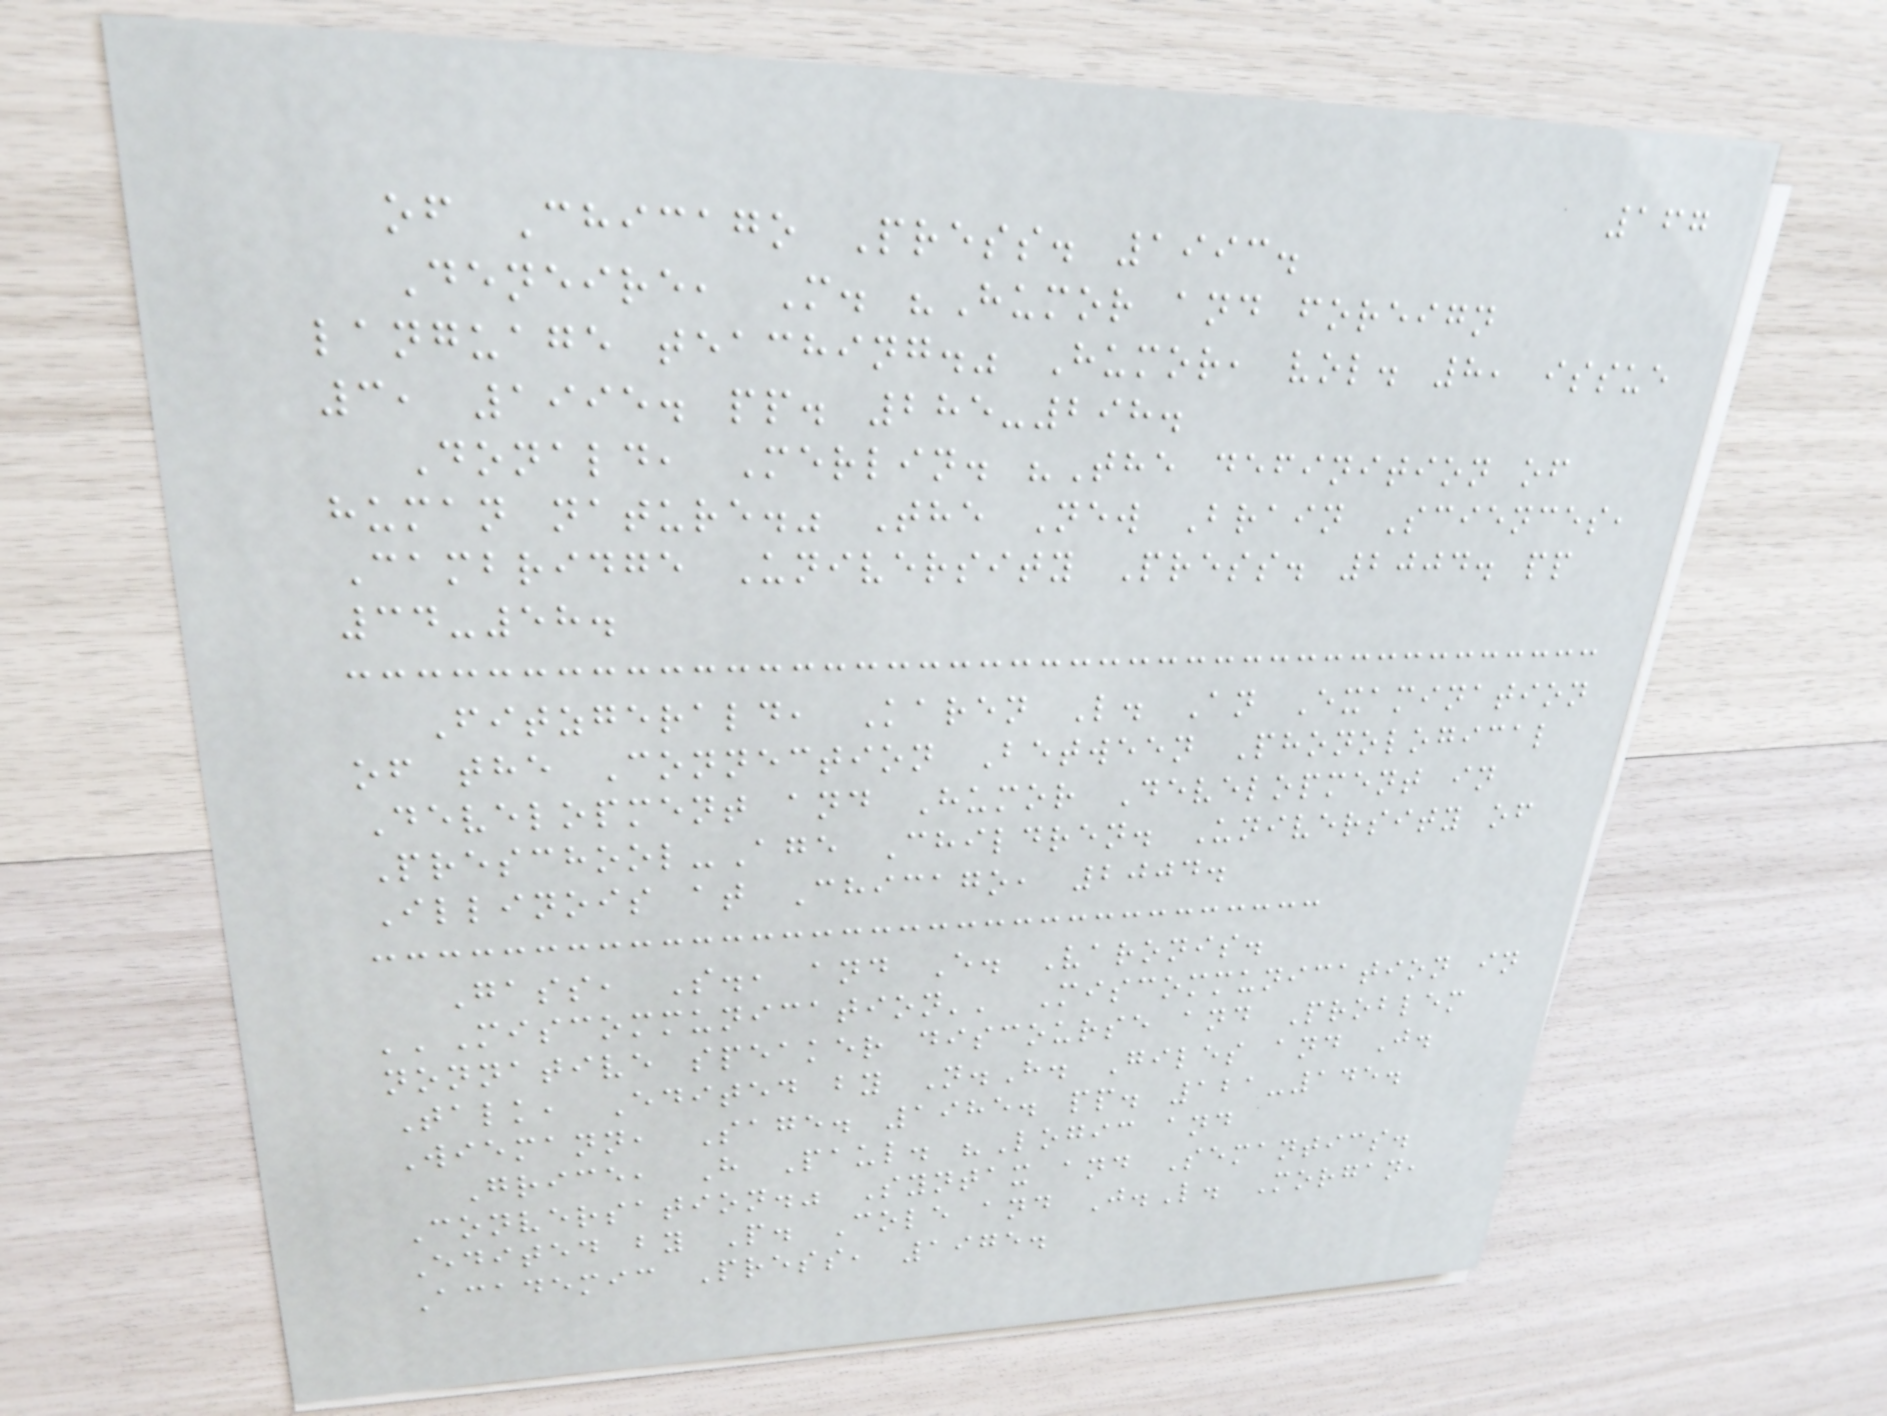167
of Chicago Press. 1993.
Deneire, M. "Humor and foreign
language teaching." Humor, vol. 8, issue
3, 1995. pp. 285-298.
Donald, Merlin. "The definition of
human nature." The New Brain Sciences,
Cambridge University Press. 2004. pp
34-58.
Fitzgerald, Karen L. An Examination
of the Connection Between Phonological
Development and Humor Development in
Preschool-Age Children. University of
Illinois at Chicago, 2004.
Gass, S., and E. Varonis.
''Miscommunication'' Miscommunication in
nonnative speaker discourse and Problem
Talk, Edited by N.H. Giles and J.
Wiemann, Sage. 1985. pp. 121-145.
Grice, H Paul. "Logic and
Conversation." Syntax and Semantics.
Edited by P. Cole and J.L. Morgan,
Academic Press, 1975.
